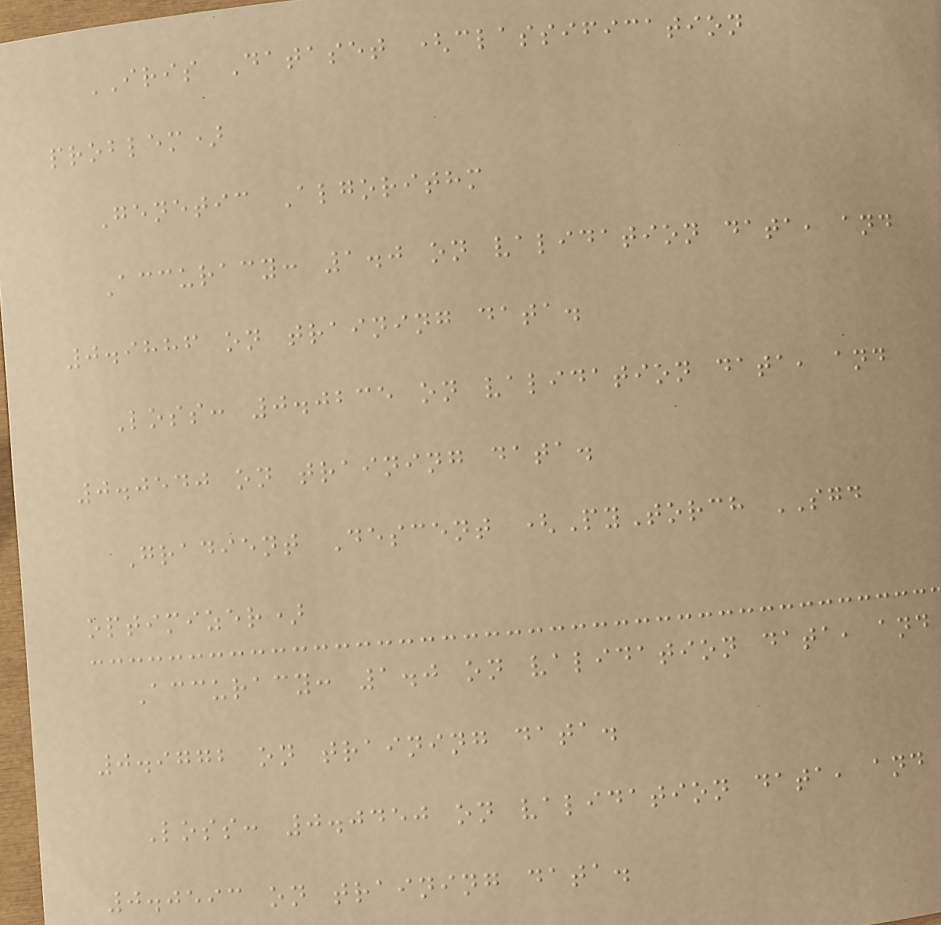IRIS Dataset (classification
problem)
Genetic Algorithm
Accuracy: 1.0 on validation data, and
0.9886 on training data.
Loss: 0.0235 on validation data, and
0.0540 on training data.
Gradient Descent (PyTorch SGD
optimizer)
Accuracy: 1.0 on validation data, and
0.9772 on training data.
Loss: 0.0450 on validation data, and
0.0593 on training data.
